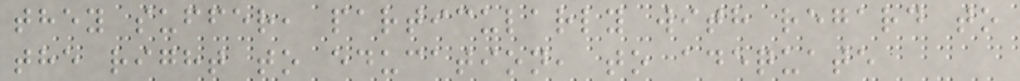they suffer, particularly with regard to
the right to education, to adequate
